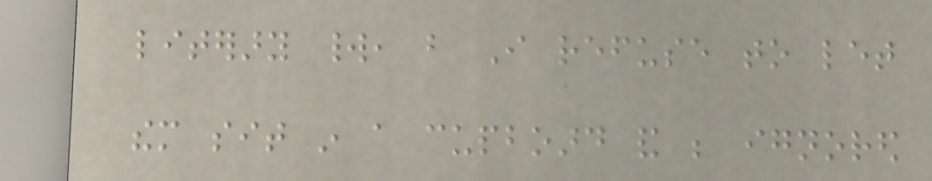literary world, but I refuse to let
them sit in a cupboard and be ignored
